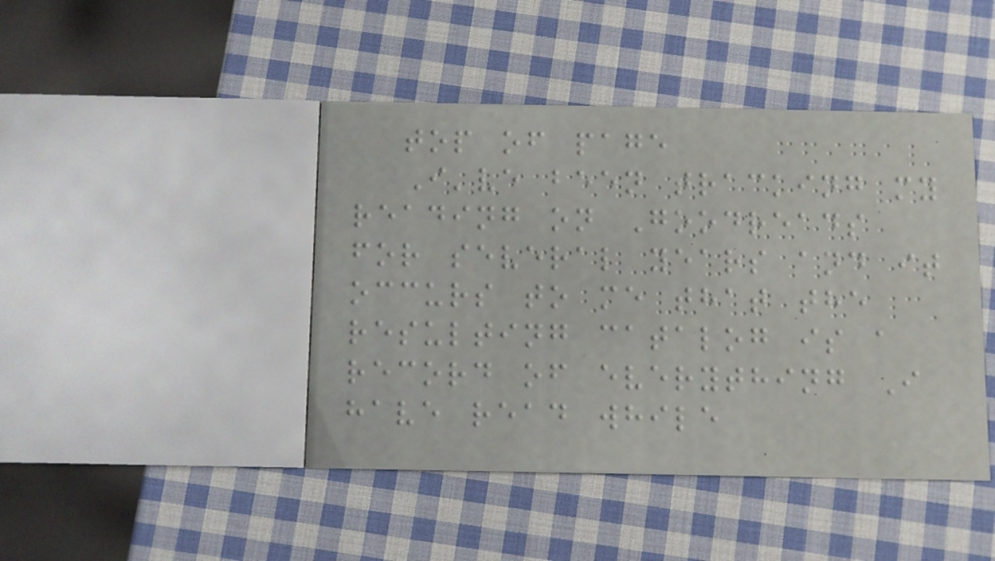top of page
I've been tracking my
reading on Goodreads
for several years and it
occurs to me that the
resulting catalog is a
record of everything I
have read while
